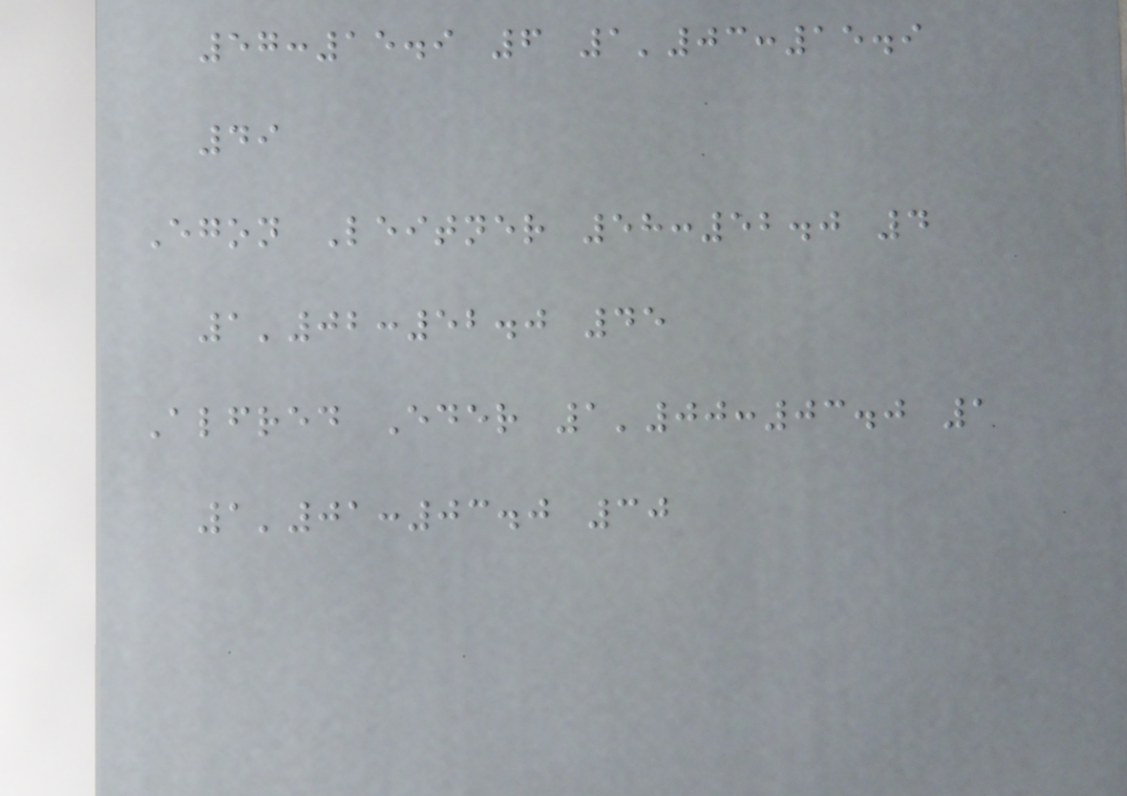57:15.9 6 1'03:15.9
49
Egon Leitner 58:52.0 4
1'02:52.0 45
Alfred Eder 1'00:03.0 1
1'01:03.0 30
